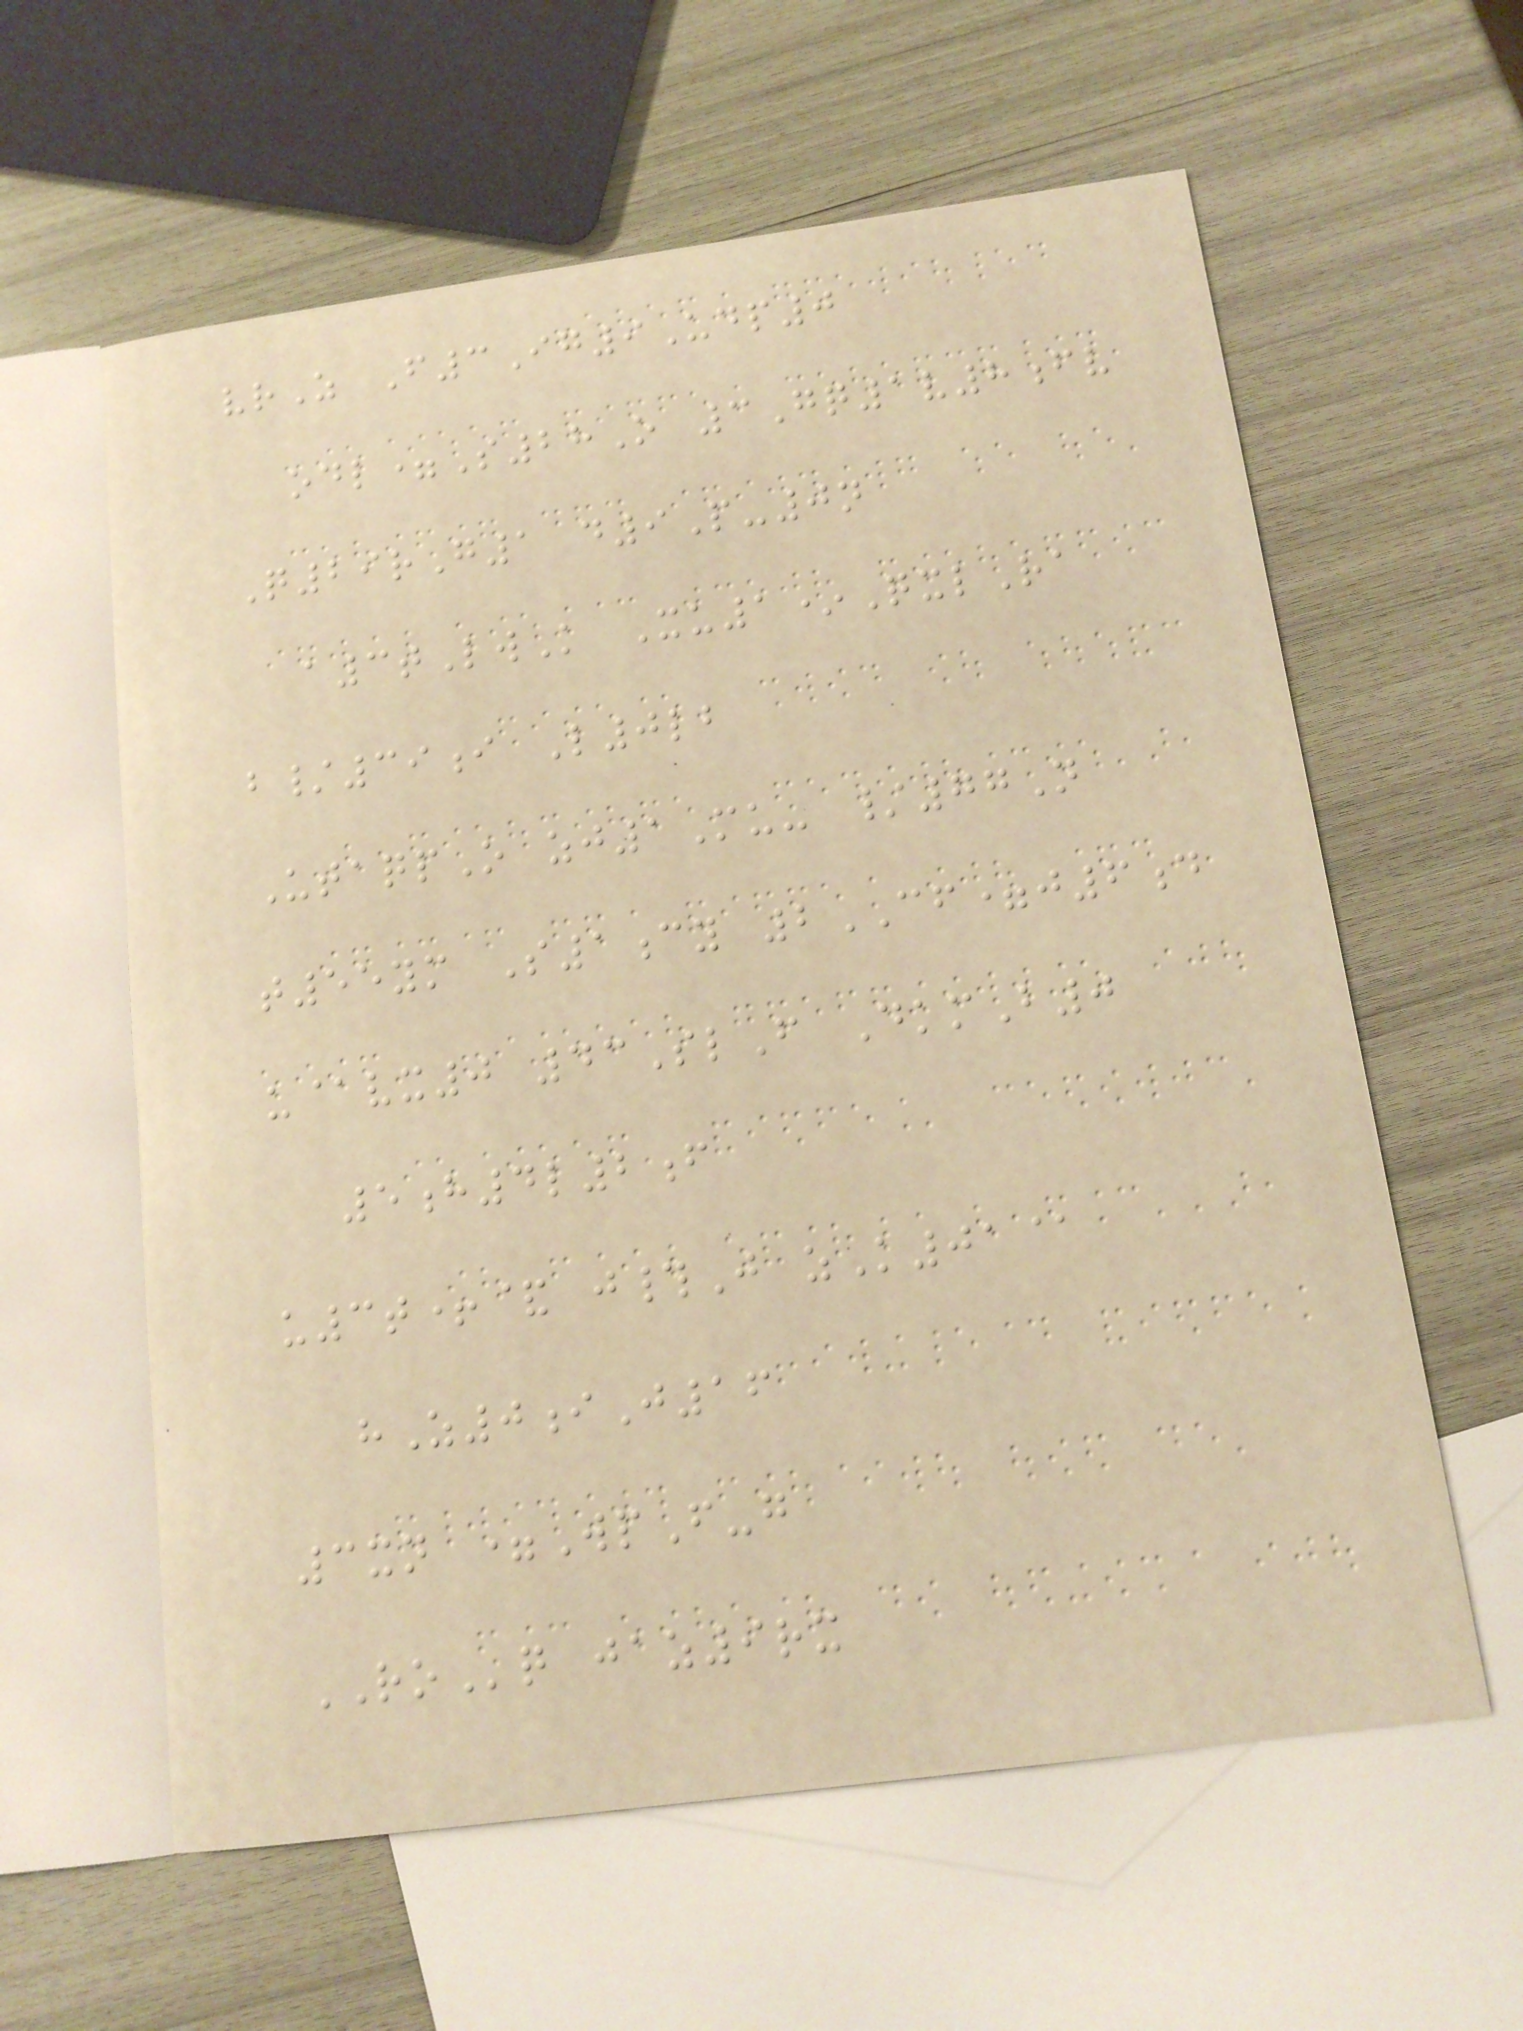vrZ F3Ig9Udp0
odl=S28O 3Gq1v8fv
Q29rG1 d9P-0n
a3tLwK Xu1*QxlRa
b/39i L0lb
UtaqpO zj1Mu- /77N
t55ym S1cy 2CF=j6d
u@vx0 43SlF DkmB0
5h4l2f
u3t+& j#J zK01@
hZ0iJ16
3xn =WpF-g
ROq jaz9rx
